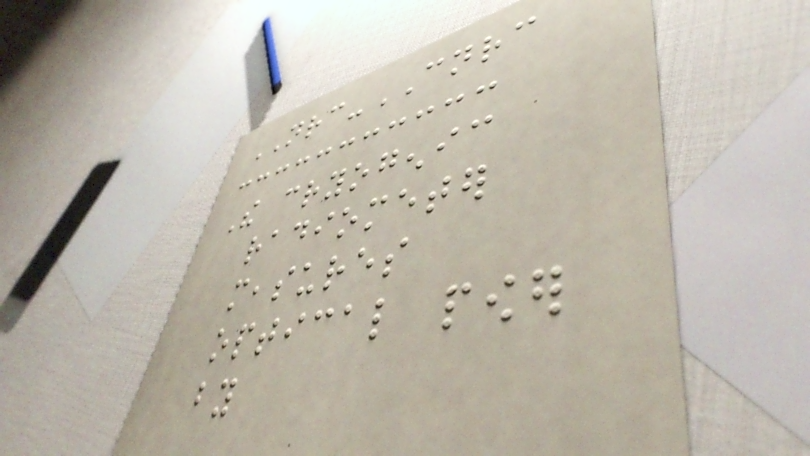NRC-CNRC
The cryogenic
radiometer
measures
optical power
by
